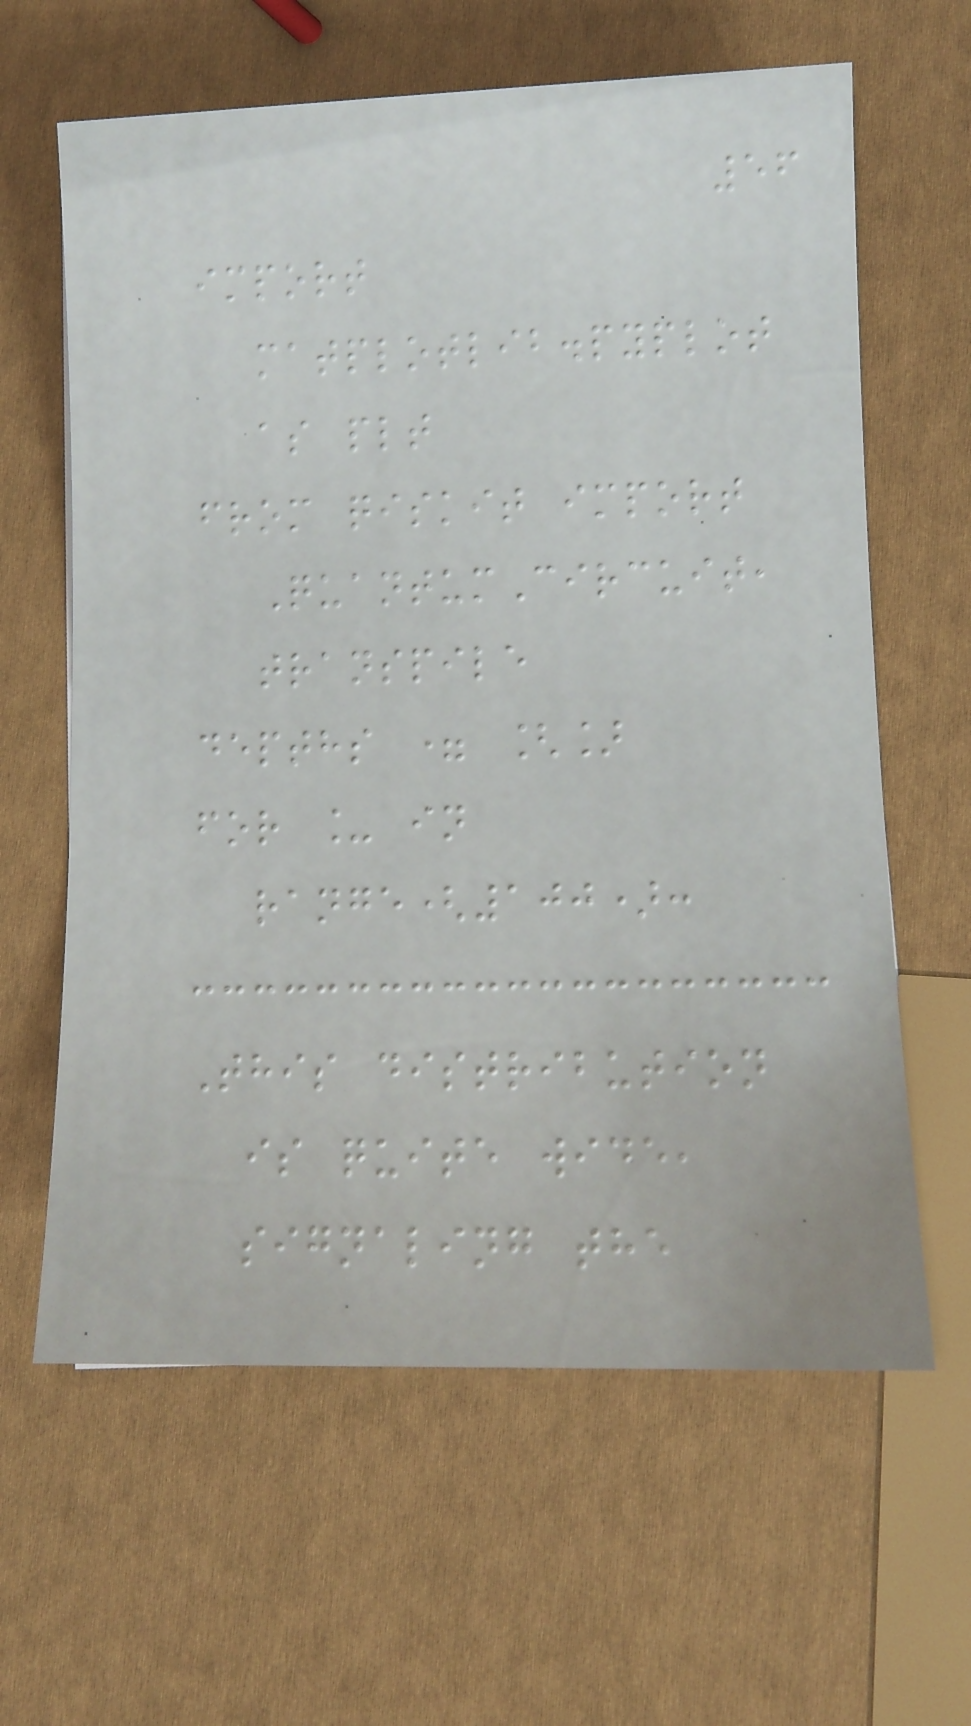56
import
matplotlib.pyplot
as plt
from qiskit import
QuantumCircuit,
transpile
depths = []
for _ in
range(100):
This distribution
is quite wide,
signaling the
